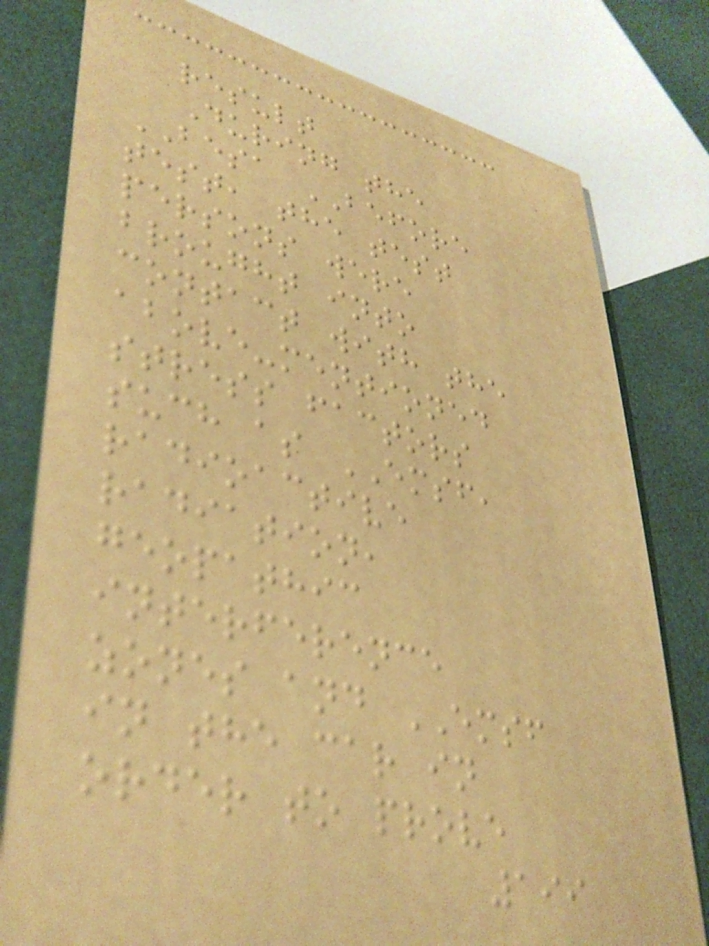result
During the
BESA BEFORE
test, the test
persons were
brought into
contact with the
above-mentioned
stress factors
such as EMSF,
radioactive
radiation,
geopathic
interference
zones and EMSF
in the car in
order to prove
199
